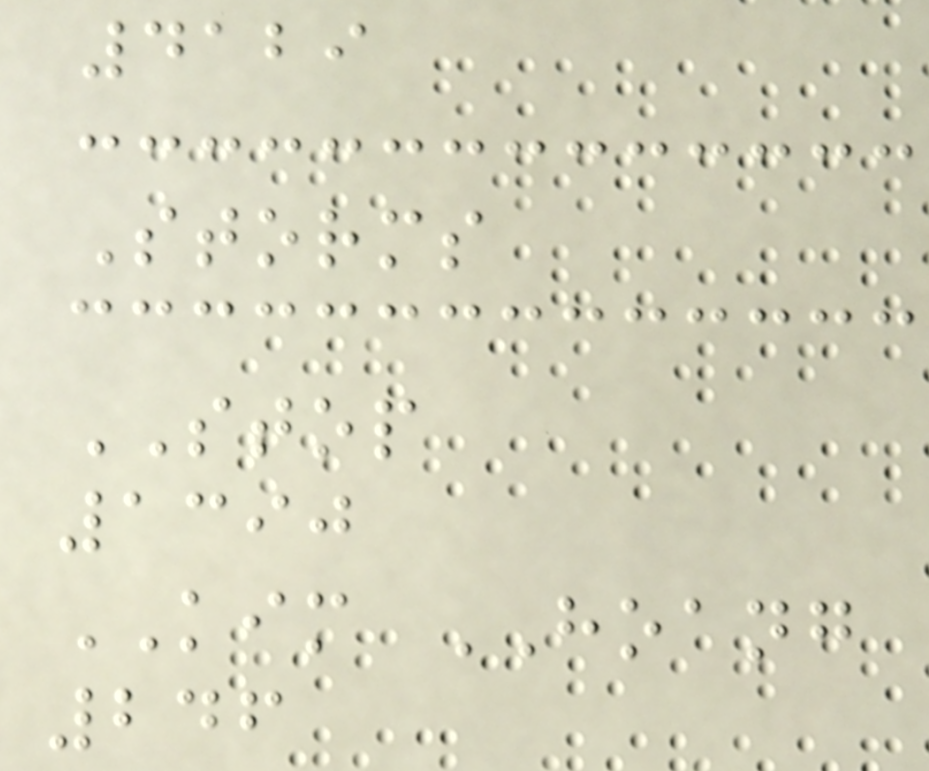4129
Storms
STOP
1390
KIM HOANG
246
